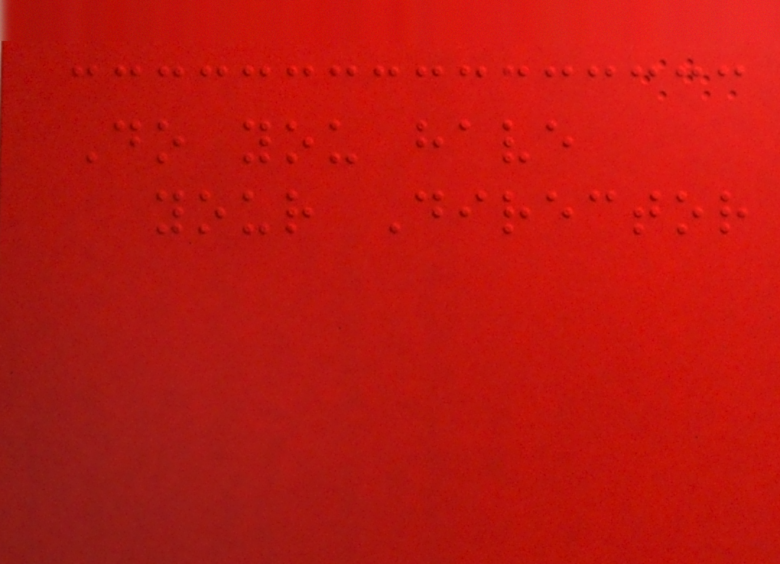Do you have
your Director
